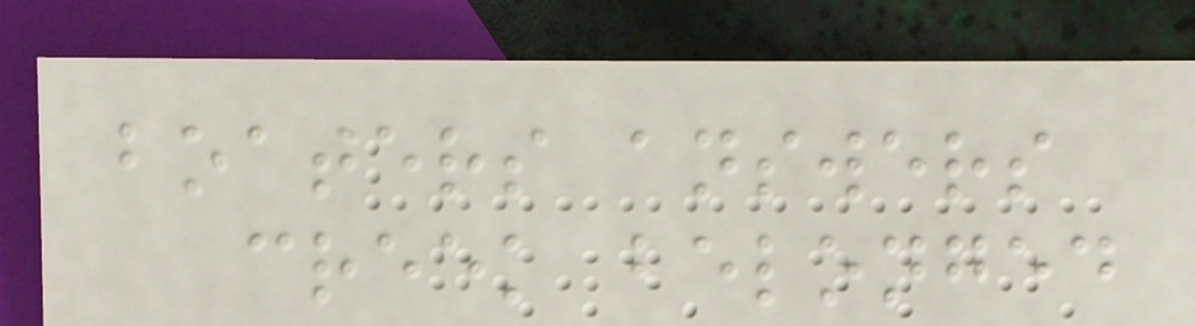boaters answers
creek belonged
